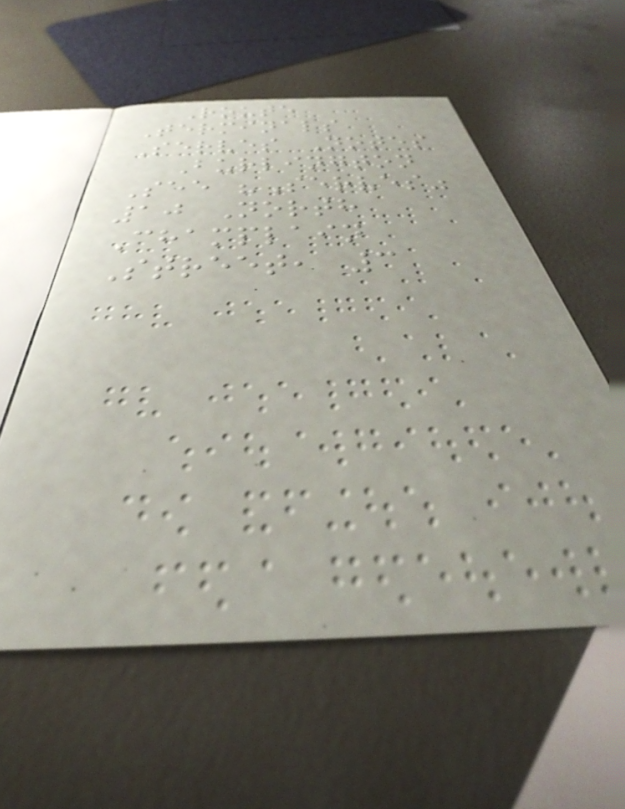Route
Terminals
Serves Notes
Burlington
See "Serves"
10 North
Champlain
Street, 3
